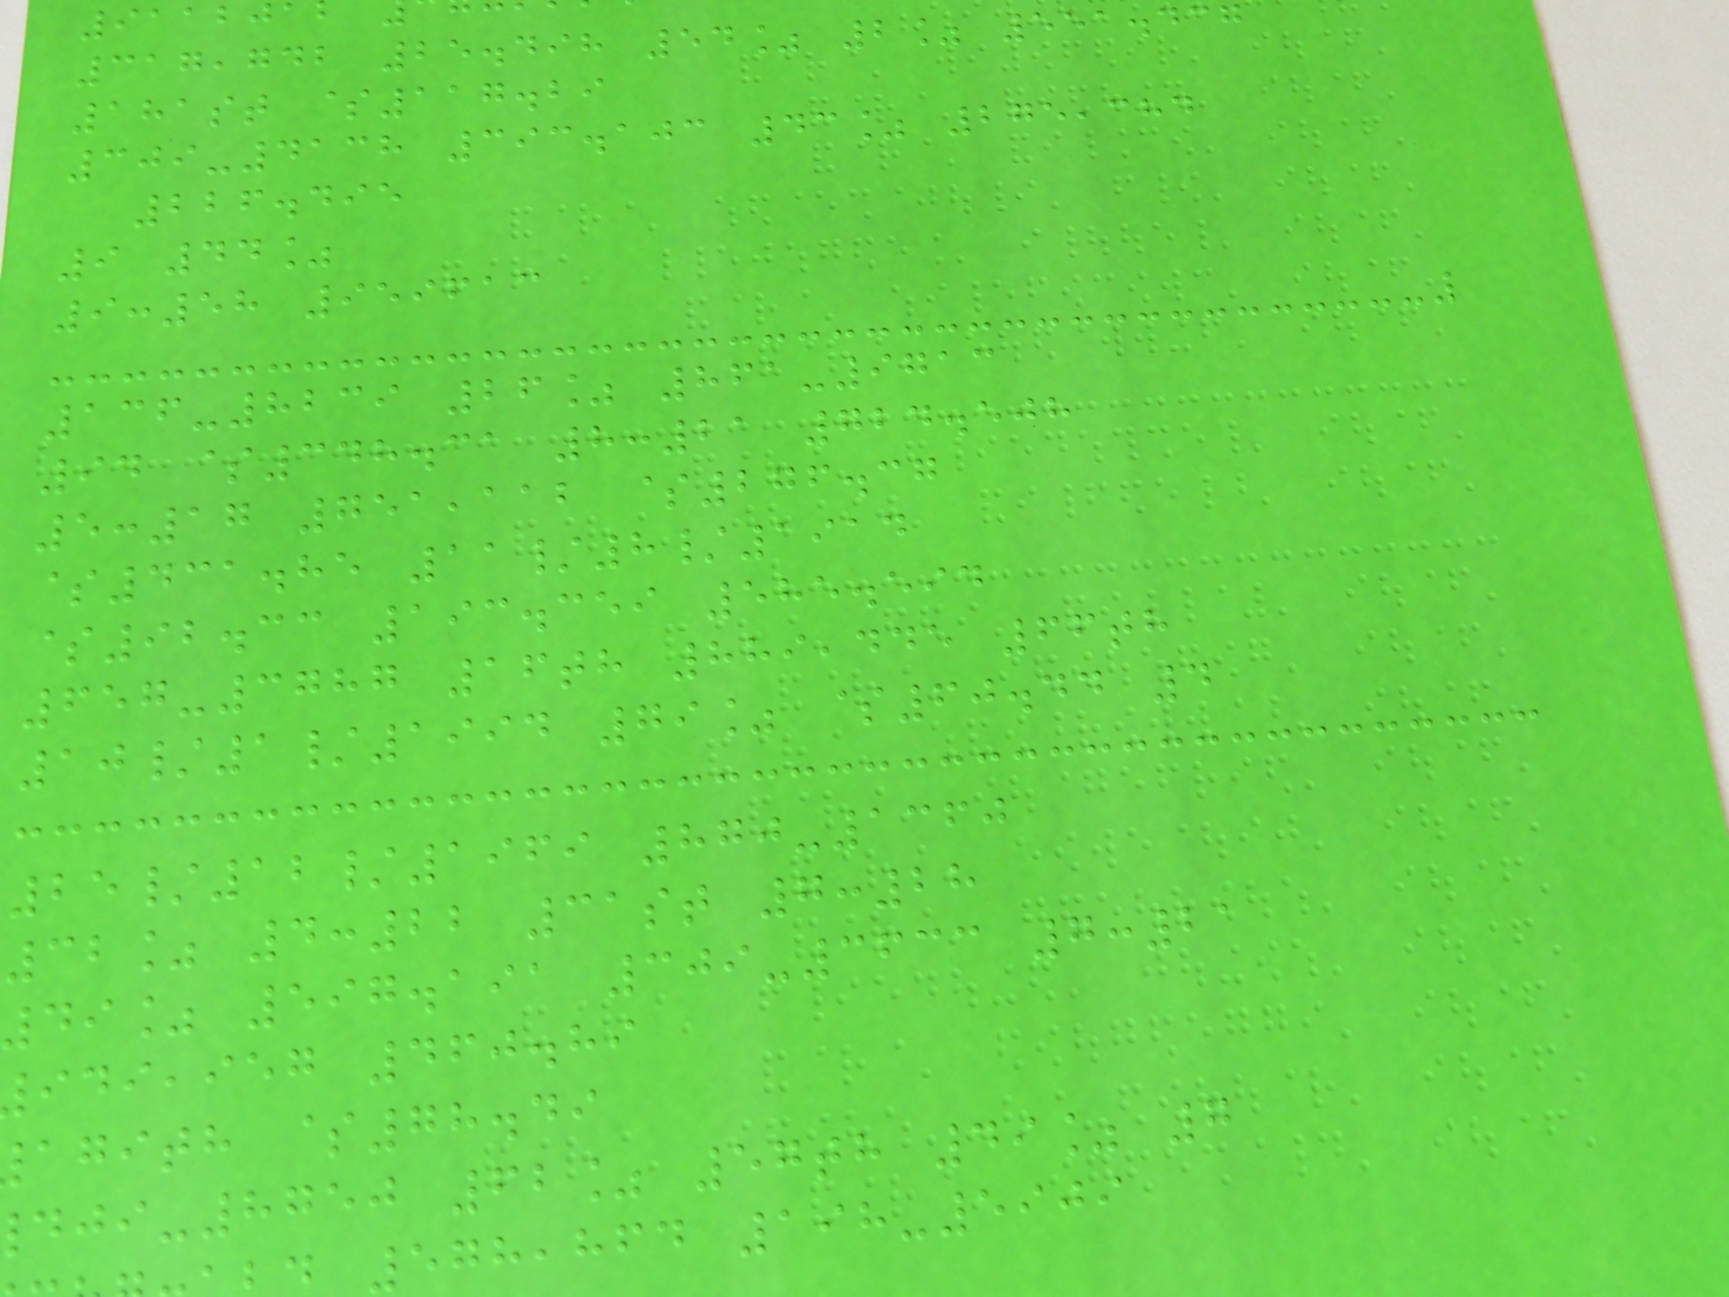91120
317,742 25.498 54% 2% 551.437
181st $117.29
309-4138 393.103 43% 275,384
226.495
9 44%
9:58 959613
136-8239 26% 861-9713
94 $348.31 8:21 724.508
5:17 751,112 $276.37
$431.85 11/8/1914
$92.33 193.359 585.594
657-3787 16th 889,445 66th
10/1/1994 79% $60.44 4
25/12/1969 870-1360
32% 4:22 31st 7:28
49% 597.191 309-3633 7:21
,ieg 460.89
agith $78.49
-8750 62% 57th 49% 7
578,864 198-5909
